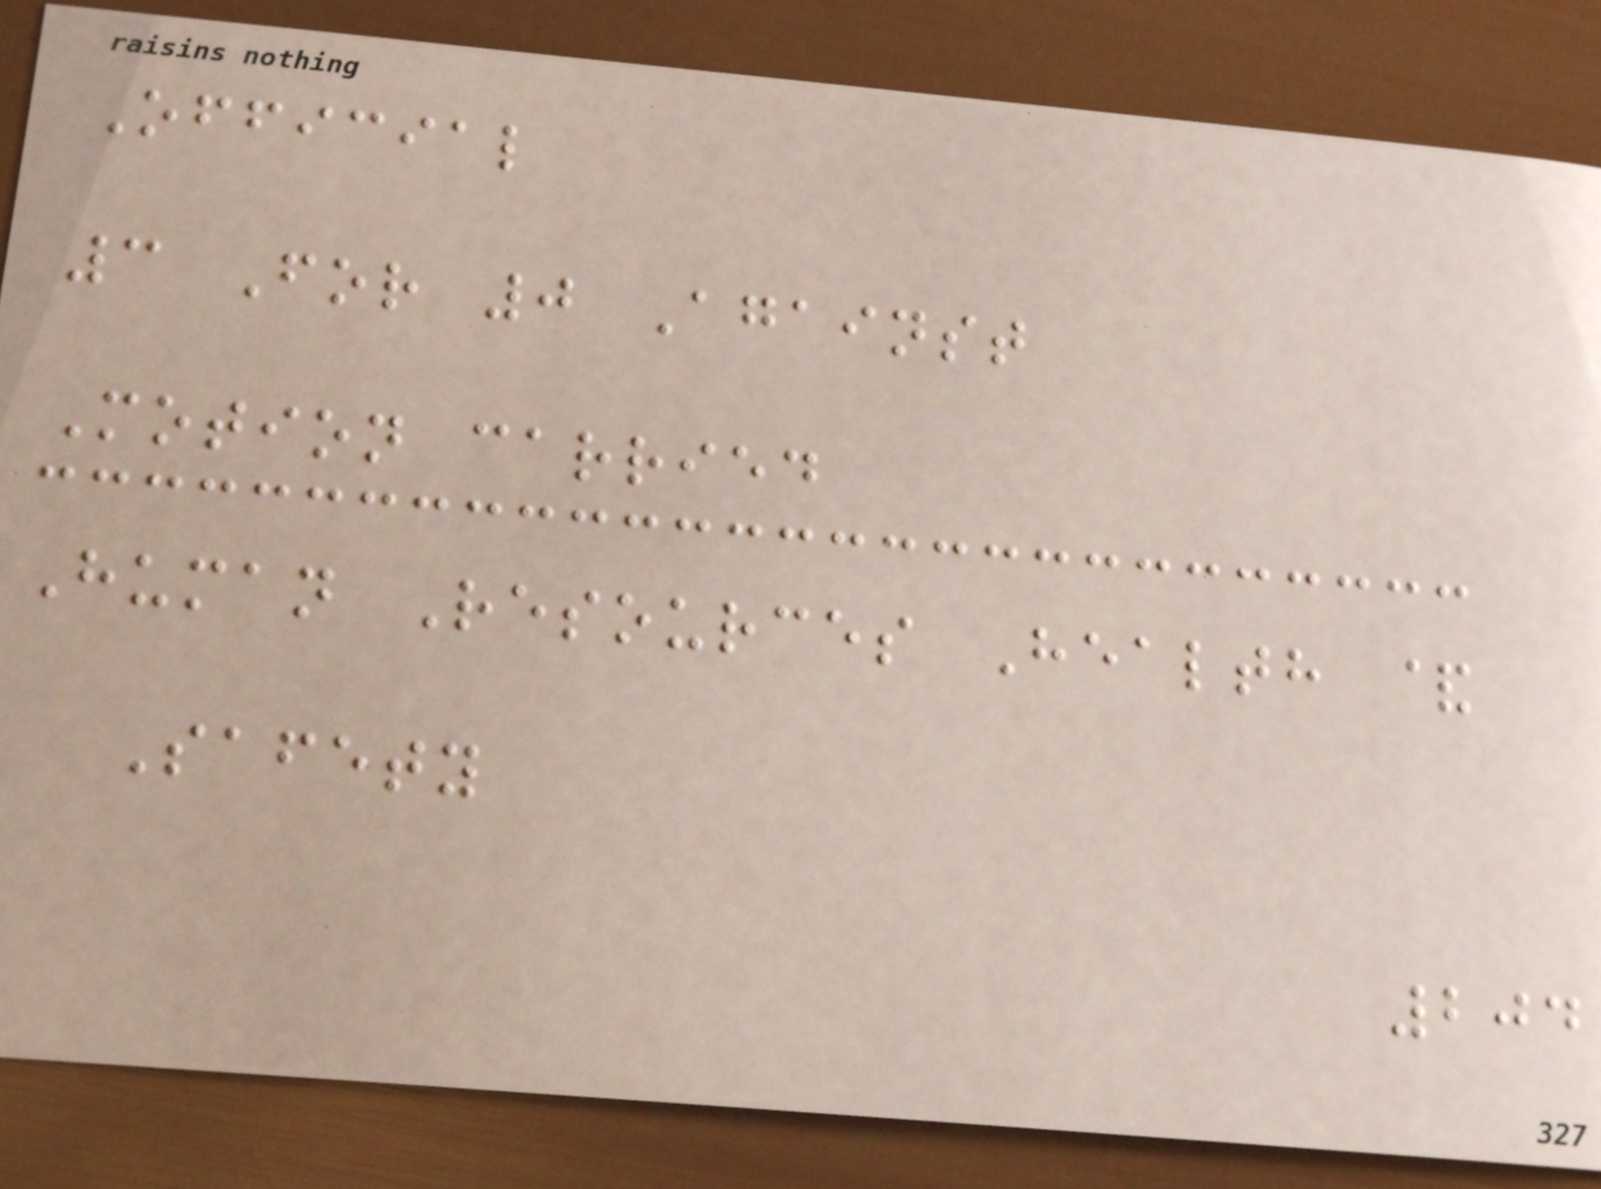Official
3 For 0 Against
Motion carried
Human Resources Health &
Safety
204
